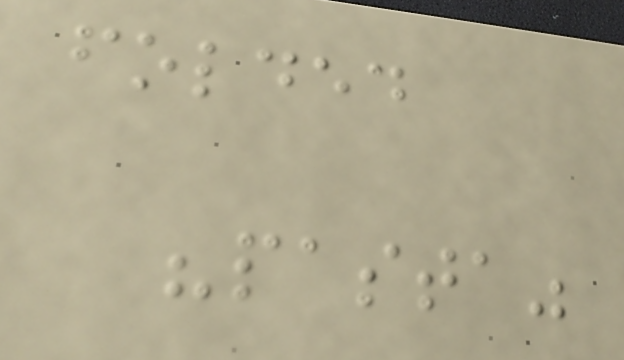folded
"pasta"
